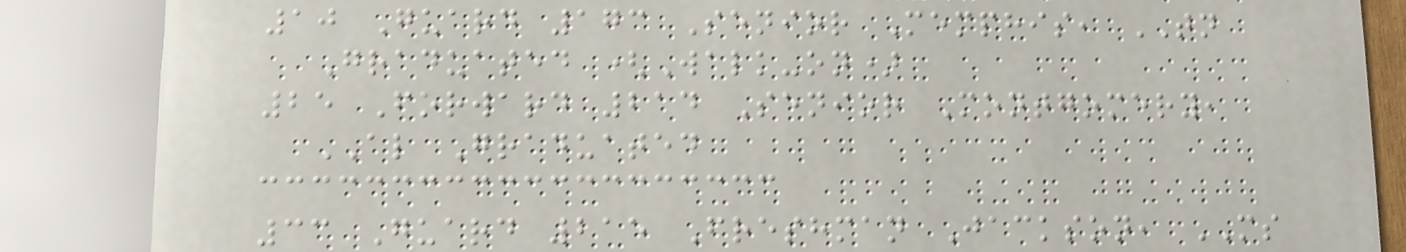10 Guard 173 Senior Memphis, TN
Graduated (Walk-on)
25 Forward 214 Senior Montgomery,
AL Graduated
33 Guard 215 Freshman Jackson, MS
